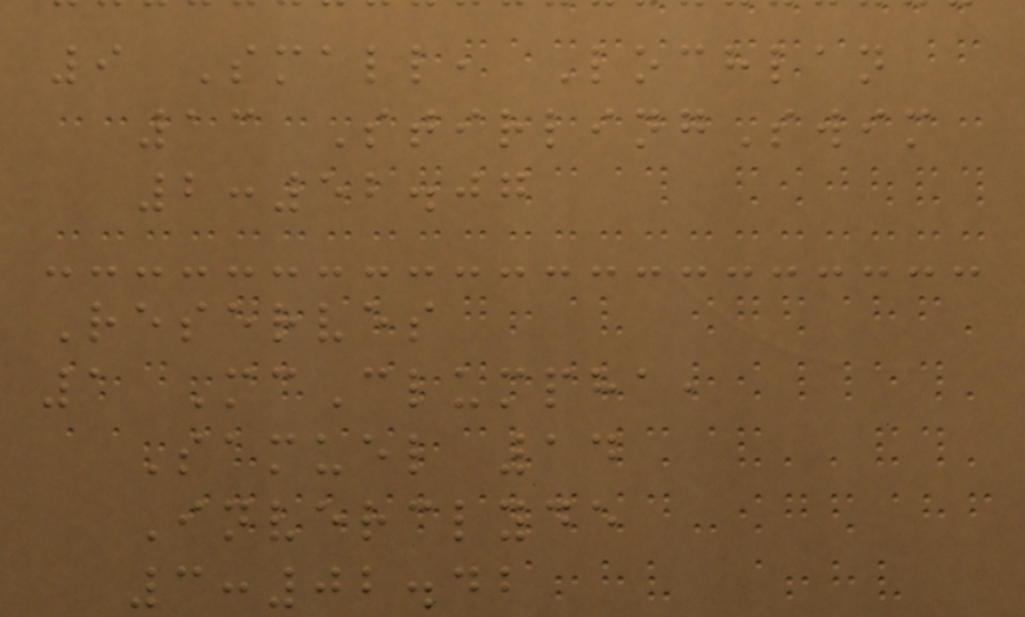9 Small, Lochlan
13 StirlingSwim
2:52.07
Reserves
1 McClumpha,
Samuel 14
Inverclyde
3:02.42
